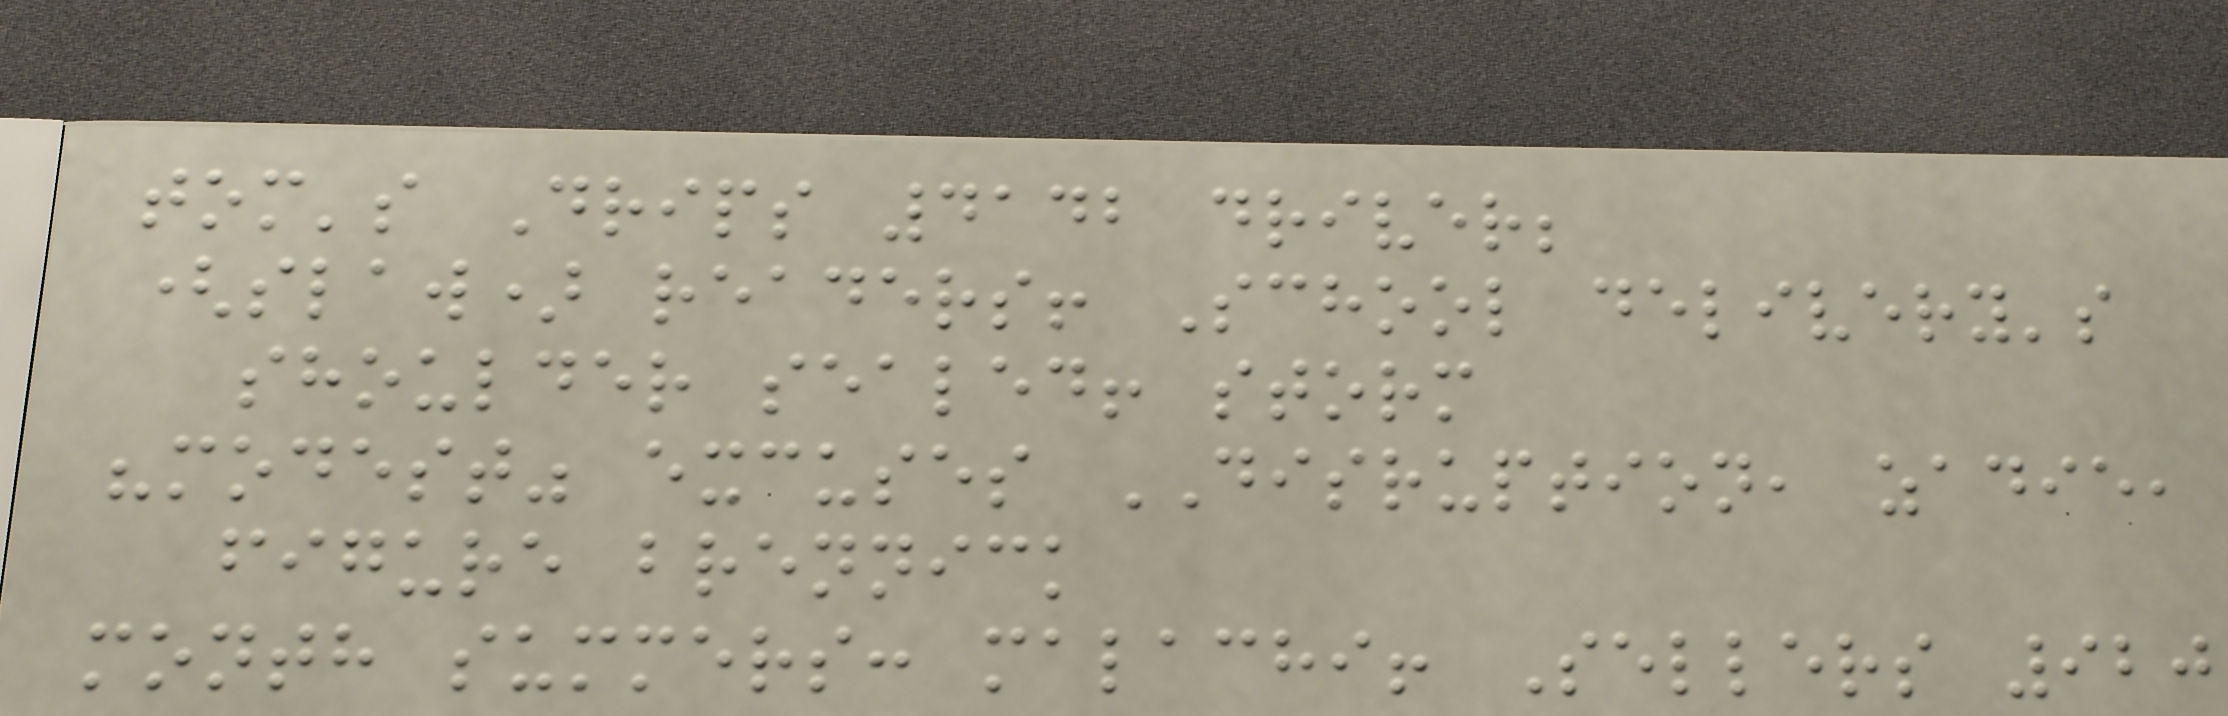tom's Drips 4142 driver;
(slaw) readers! School delivery's
shoulder sealed! storm
"modest" excuses DISRUPTION, zadie,
figure brennick
month summers: malachi! Sellers 920
